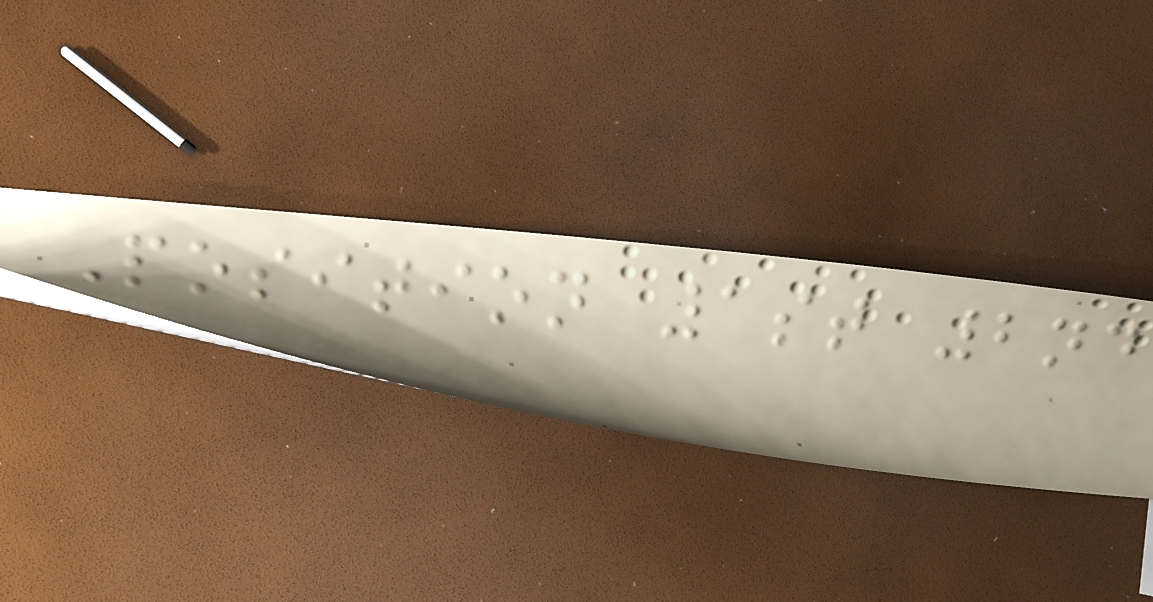Position 1st 2nd
